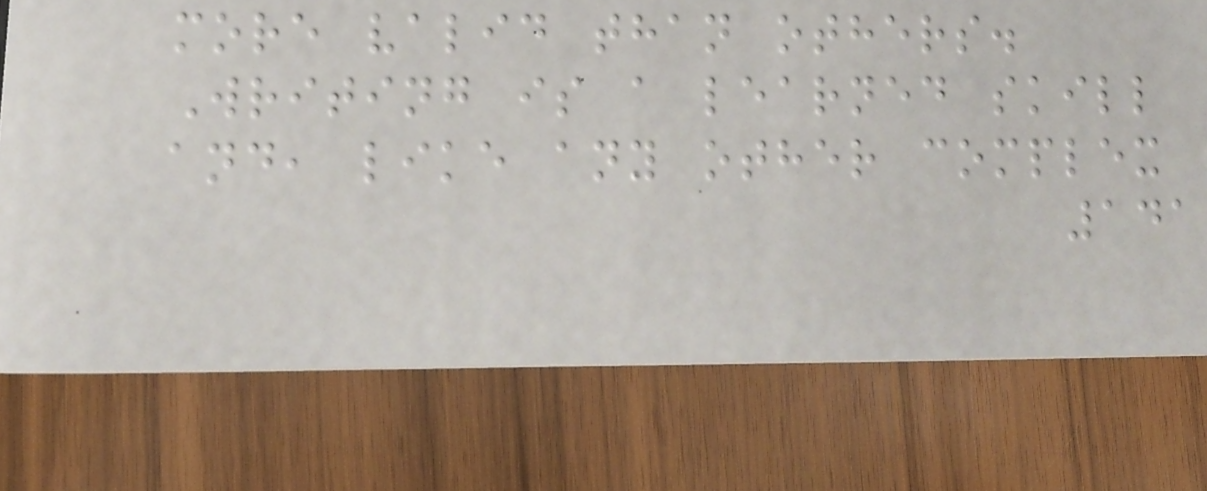more valid than others.
Writing is a learned skill
and, like any other complex
141
